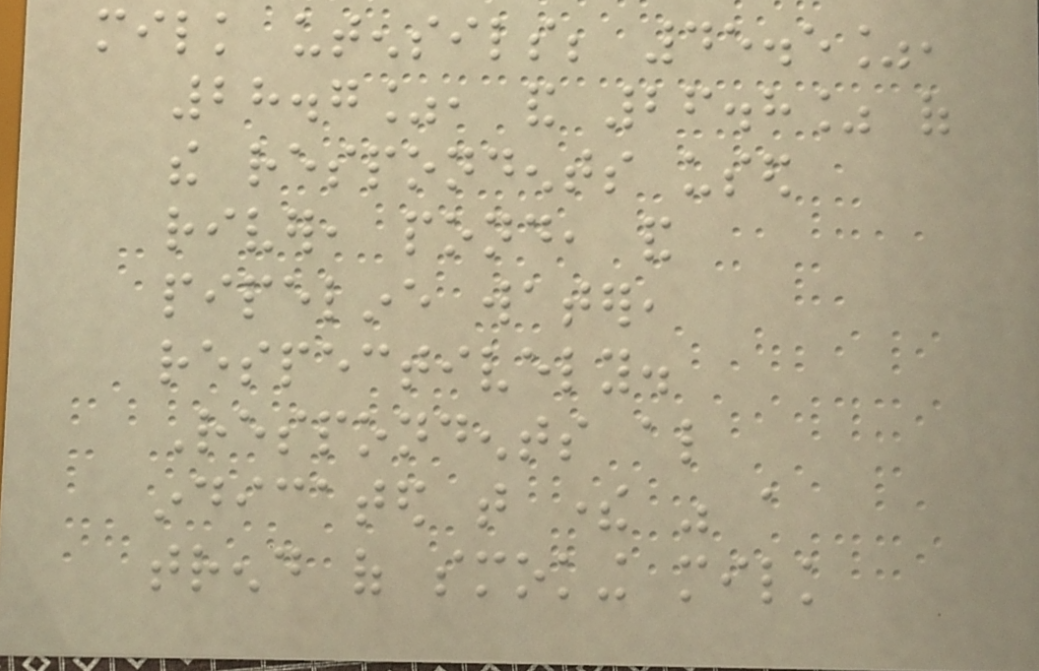milk utensils; 45.5%,
28.7%, and 26.8% of
the respondents used
river, pond, and
pipeline water,
respectively.
Respondents also
indicated that there was a
trend of smoking milk
